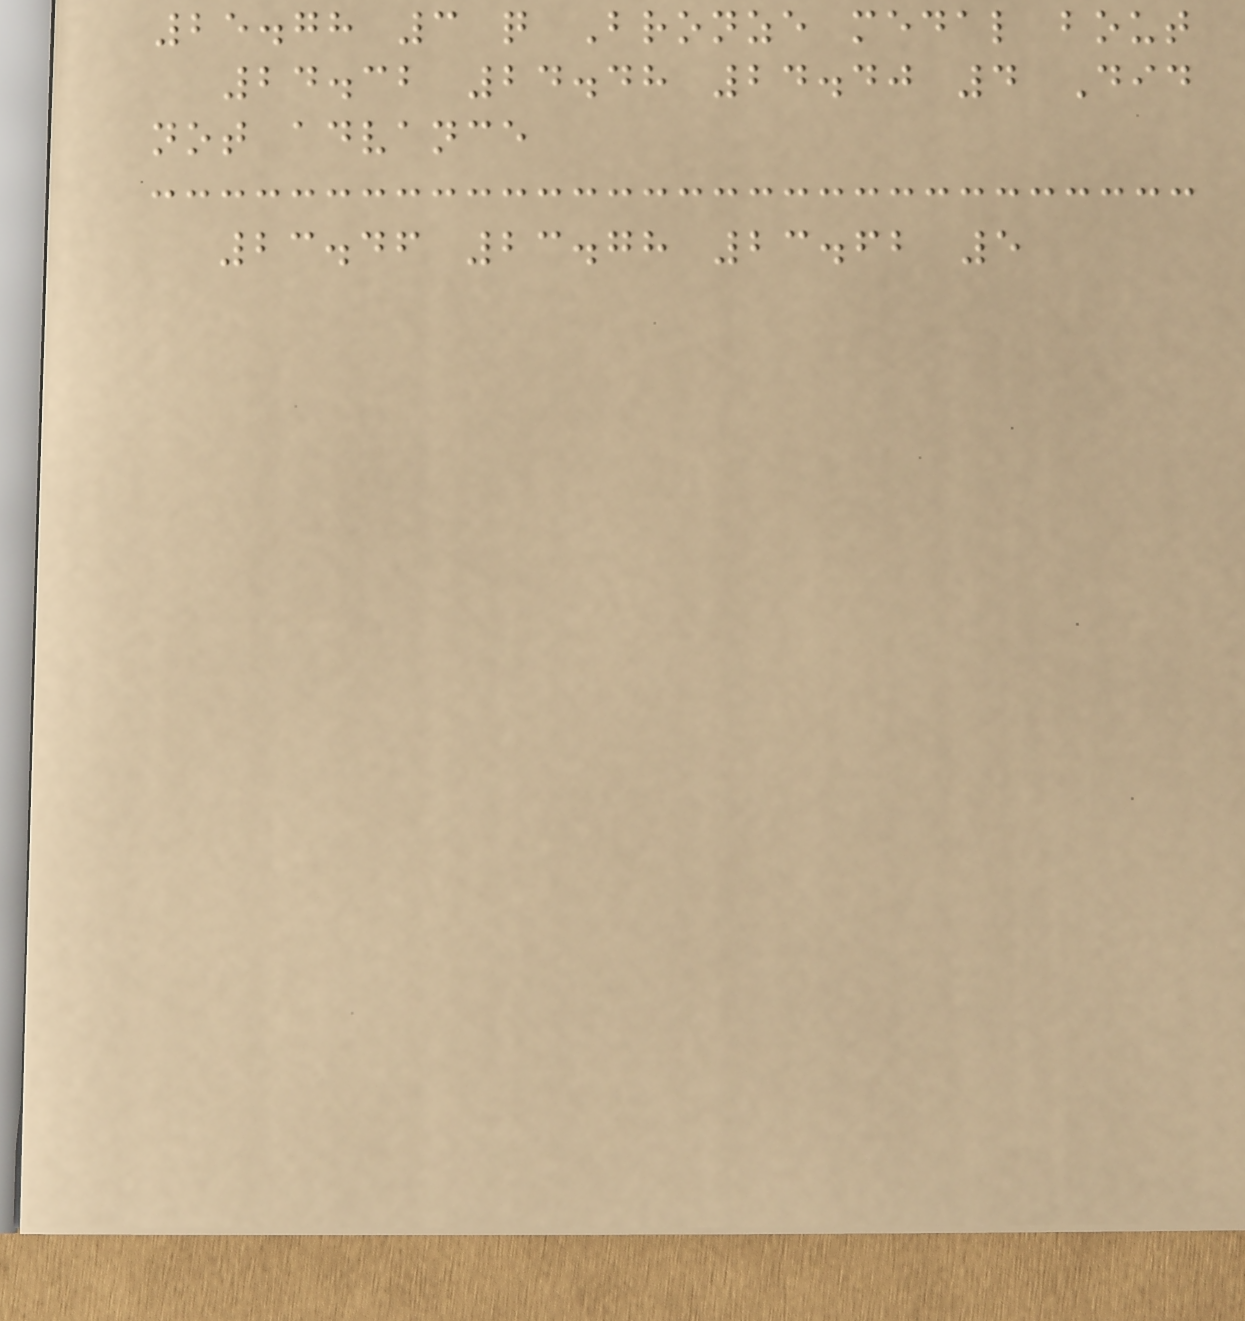25.78 3 q Bronze medal bout
24.32 24.48 24.40 4 Did
not advance
23.46 23.78 23.62 5
